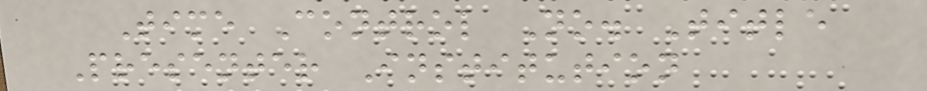Time Control No. Title
Presenter Institution
